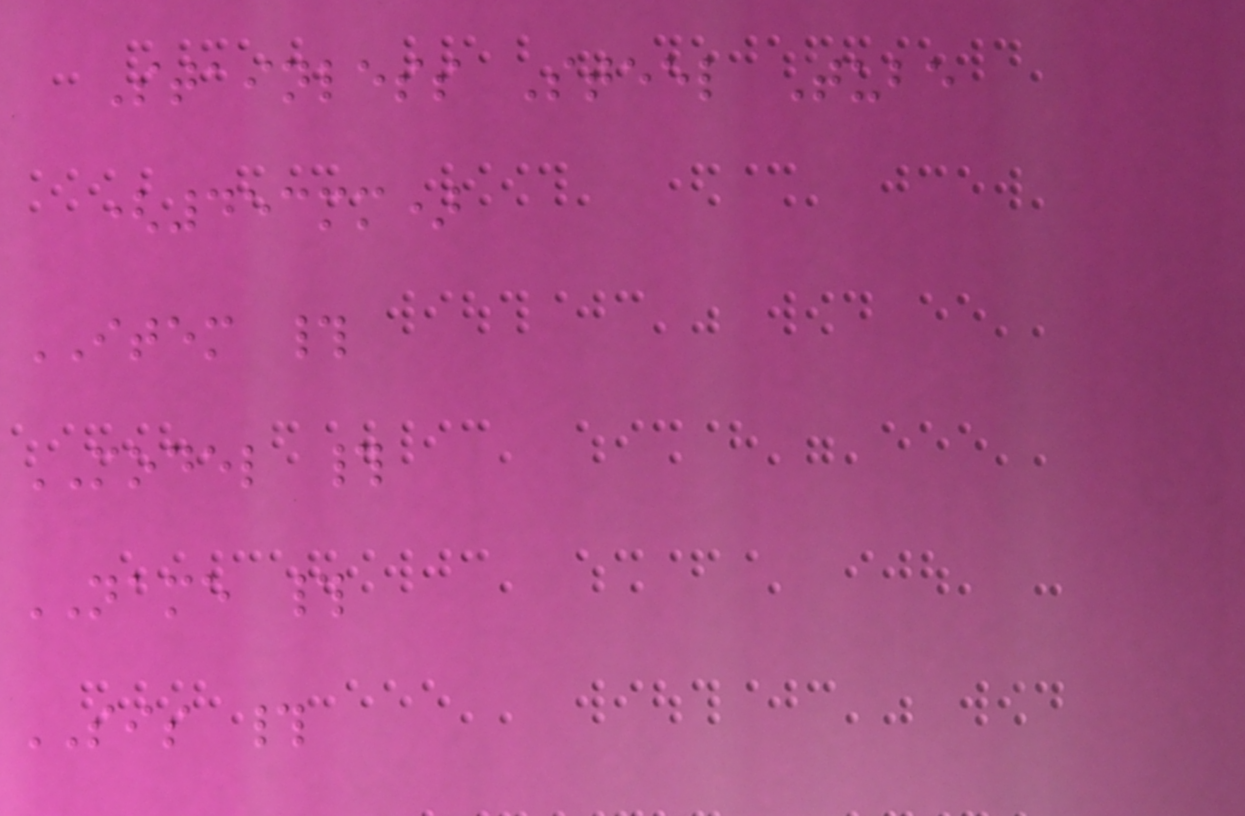Stainless Steel Tube
(453mm)
ITEM #
MODEL #
NAME #
SIS #
